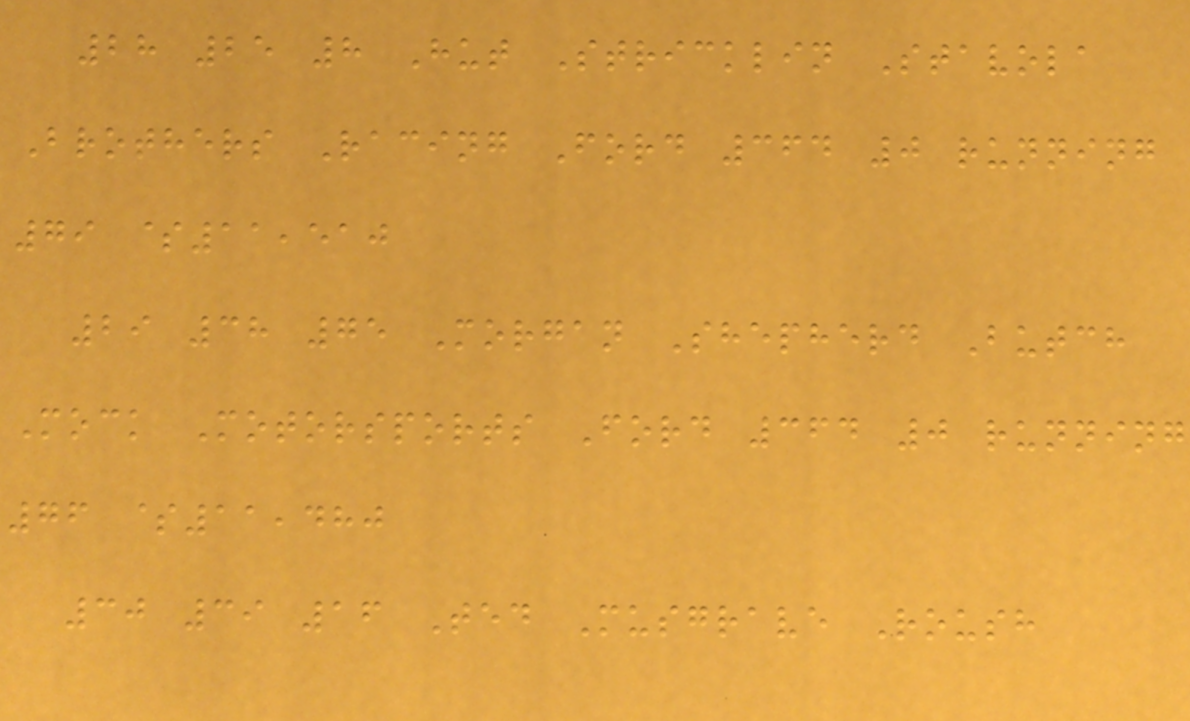28 25 8 Hut Stricklin Stavola
Brothers Racing Ford 364 0 running
79 $11,510
29 38 75 Morgan Shepherd Butch
Mock Motorsports Ford 364 0 running
76 $11,480
30 39 16 Ted Musgrave Roush
